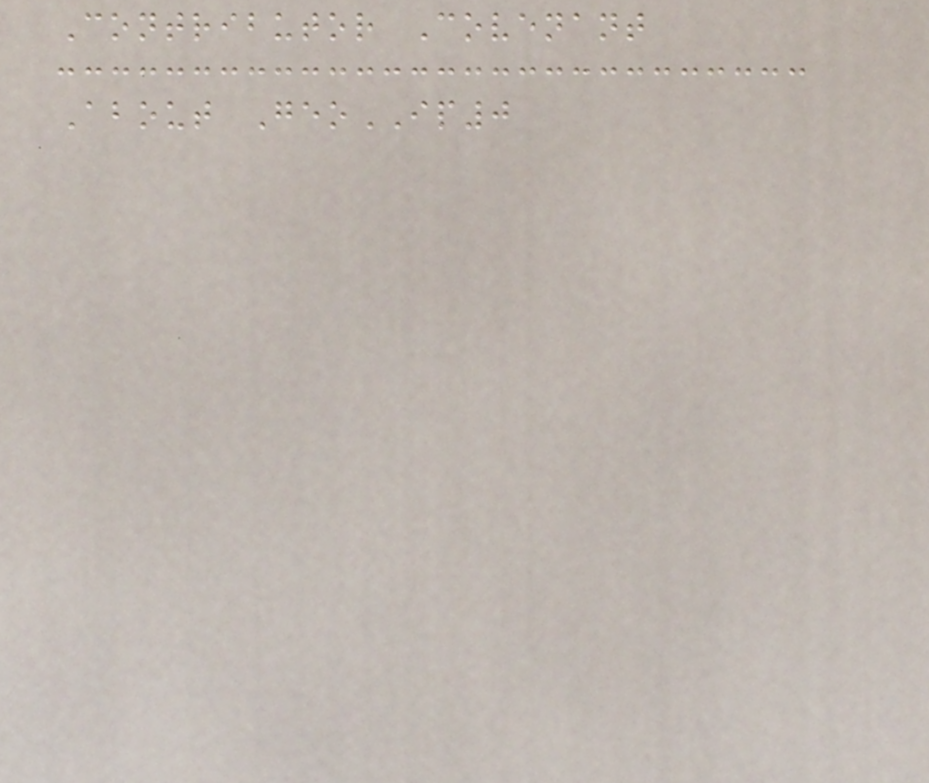Contributor Covenant
About GeoIP0
